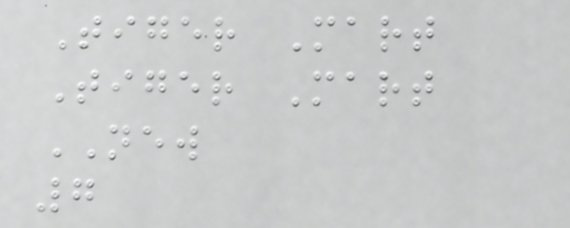Tiger Mart
Tiger Mart
NEW
7
